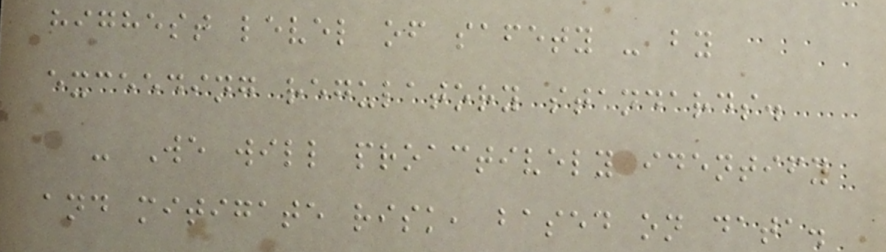highest level of safety - by
exceeding regulatory standards.
- We will proactively identify
and mitigate risk, based on data.
